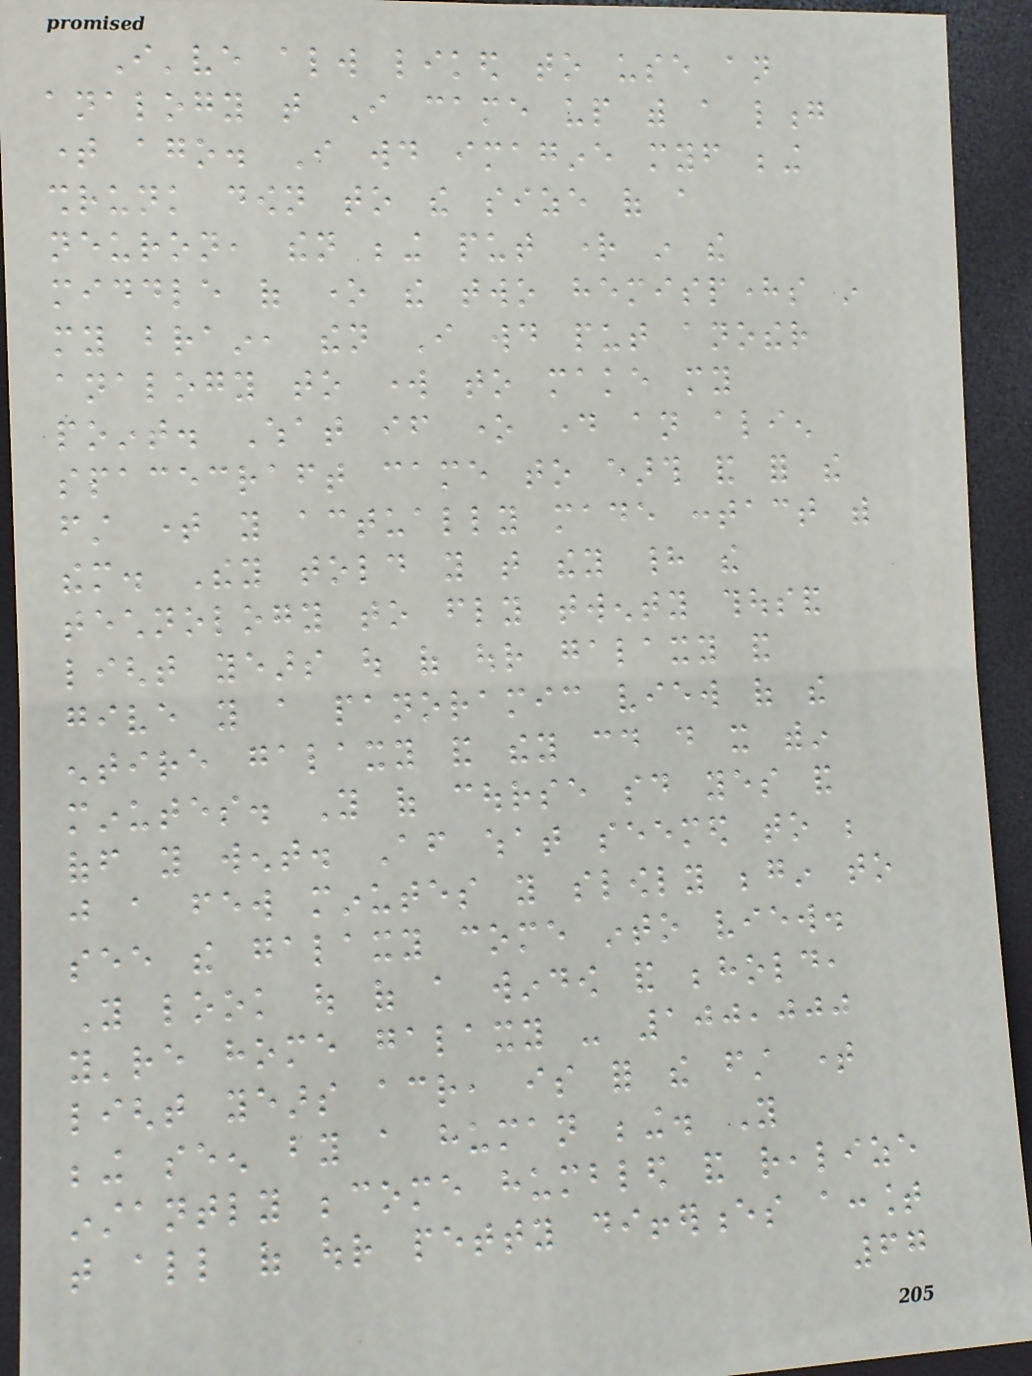I've always liked to use an
analogy that I came up with a long
time ago. I would imagine myself being
shrunk down to the size of a
neuron, then being put right in the
middle of one the two hemispheres in
my brain, then I would put another
analogy to work to make my
point. What if one day an alien
spacecraft came to earth and for the
first time you actually made contact with
them. They told you that they had the
technology to fly twenty thousand
light years out of our galaxy and
give you a panoramic view of the
entire galaxy and they could do it within
minutes. You of course said yes and
off you went. After what seemed to be
just a few minutes you slowly begin to
see the galaxy come into view.
You look out of a window and behold,
you're home galaxy - 100,000
light years across, is for the first time
being seen by a human being. You
instantly become humbled and realize
that all of our petty differences account
67
